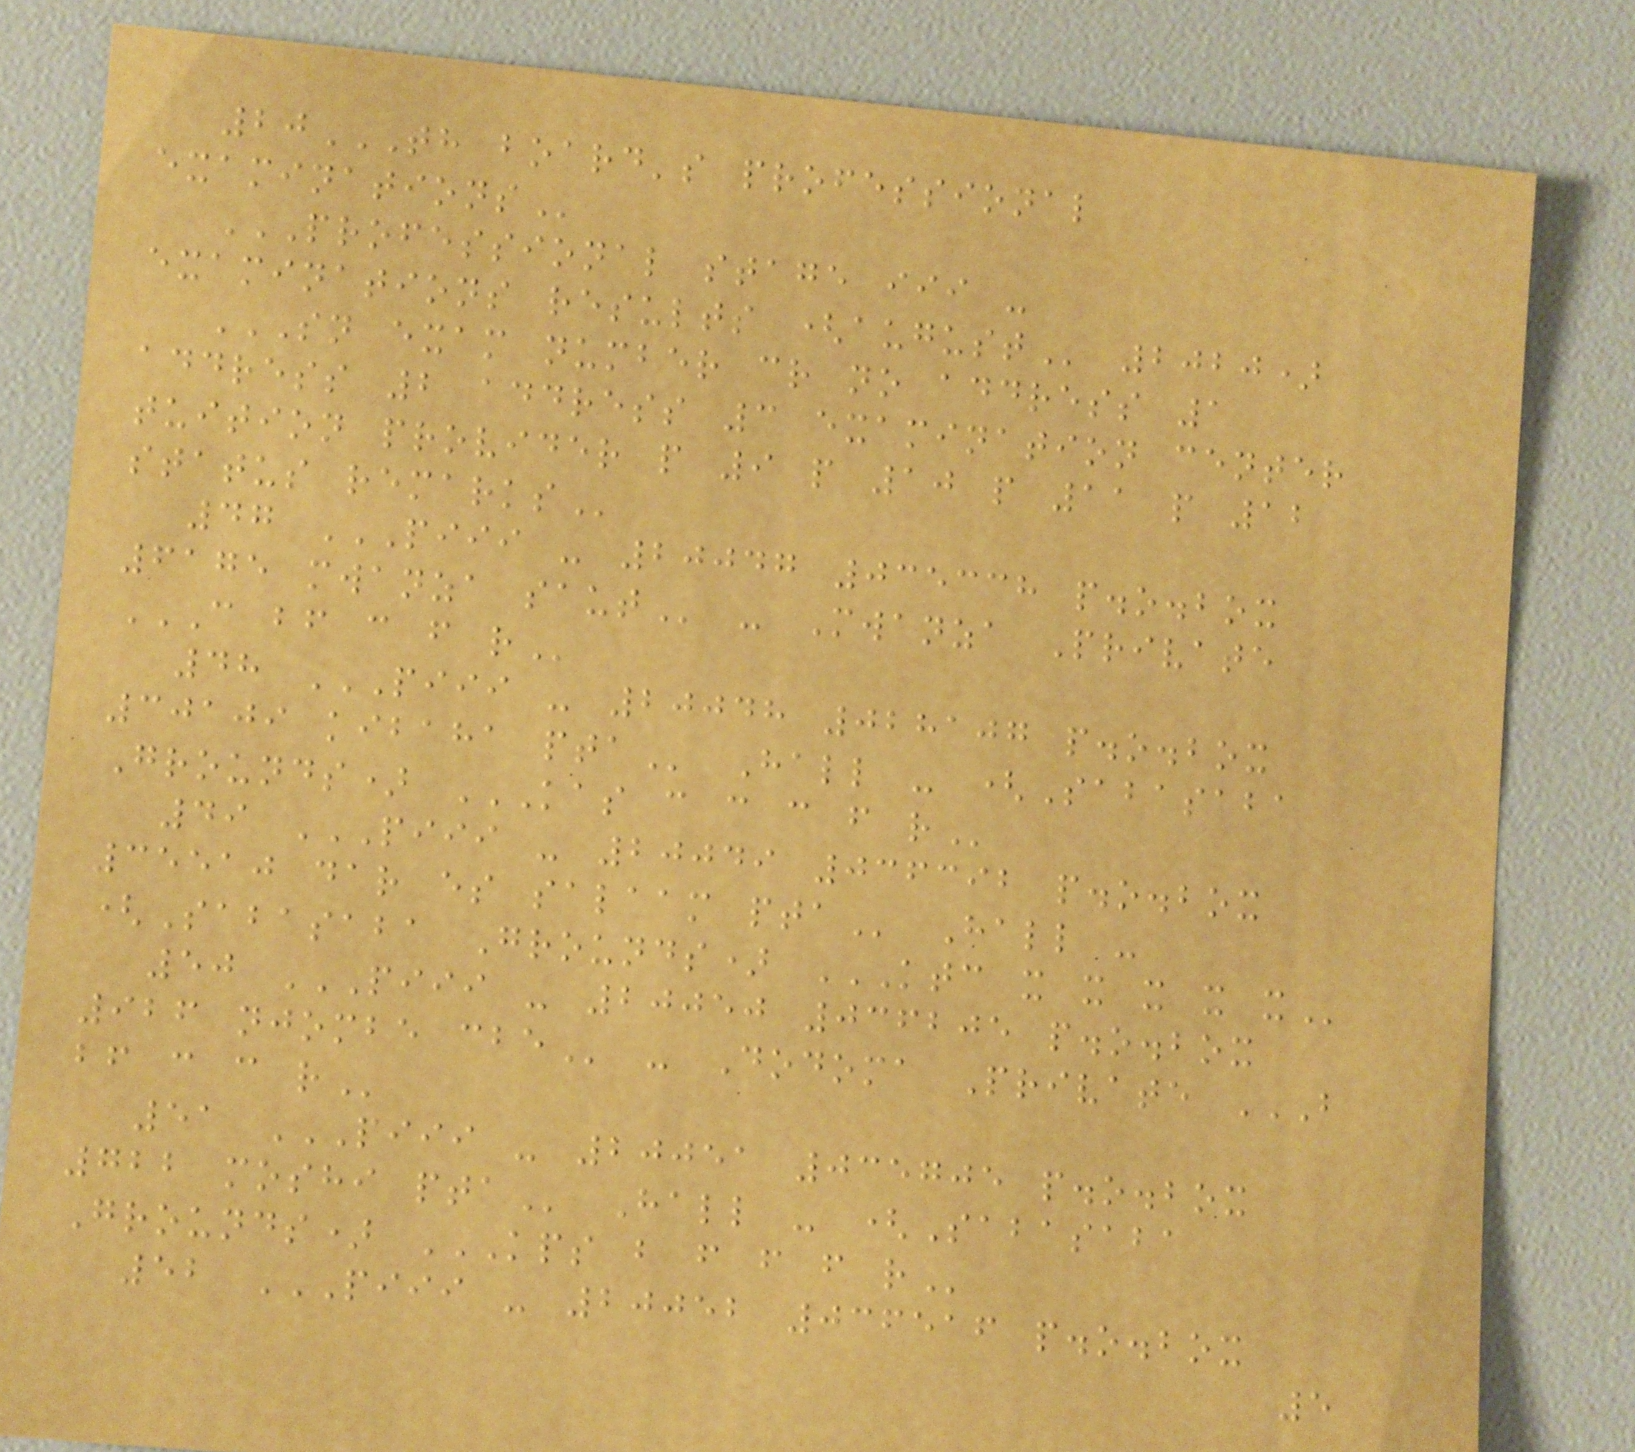20TH BOARD'S PROFESSIONAL
EXAMINATIONS
PROFESSIONAL STAGE III -
EXAMINATIONS RESULTS (AUGUST 2020)
SN EXAM NUMBER CR NO ADDRESS 1
ADDRESS 2 ADDRESS 3 EXAMINATION CENTER
TUITION PROVIDER P 9 P 10 P 11 P 12
STATUS REMARKS
47 PIII - 20047 035338 P.O.BOX
6175 MWANZA SAUT - Mwanza Private
C BF C F R
48 PIII - 20048 028107 P.O.BOX
30109 KIBAHA PTA Hall - (Sabasaba
Grounds) KAS C C C F R
49 PIII - 20049 036392 P.O.BOX
35510 DAR ES SALAAM PTA Hall -
(Sabasaba Grounds) KTC X X X X X
50 PIII - 20050 036205 P.O.BOX
926 NJOMBE CBE - Dodoma Private B
BF C C R
51 PIII - 20051 035705 P.O.BOX
722 MOSHI PTA Hall - (Sabasaba
Grounds) KPS B F F F R
52 PIII - 20052 036516 P.O.BOX
5
